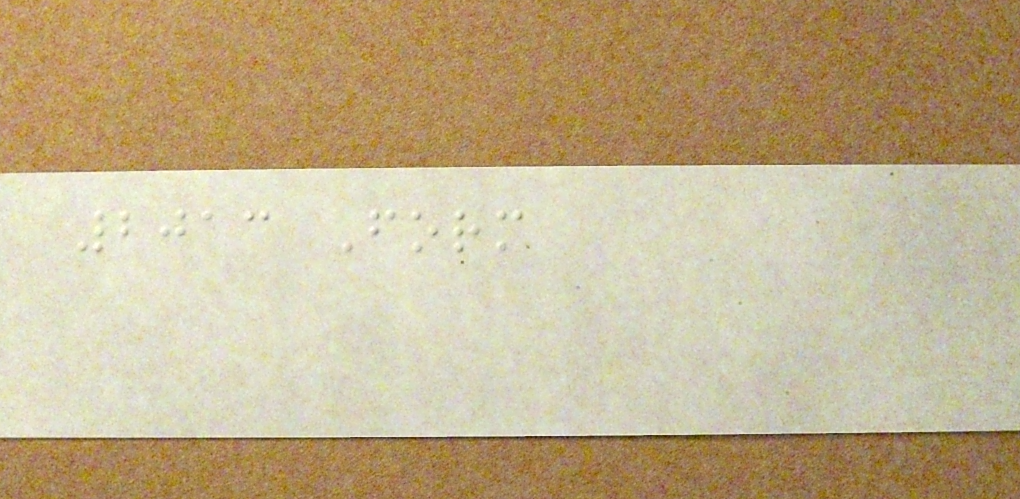2013 Form
